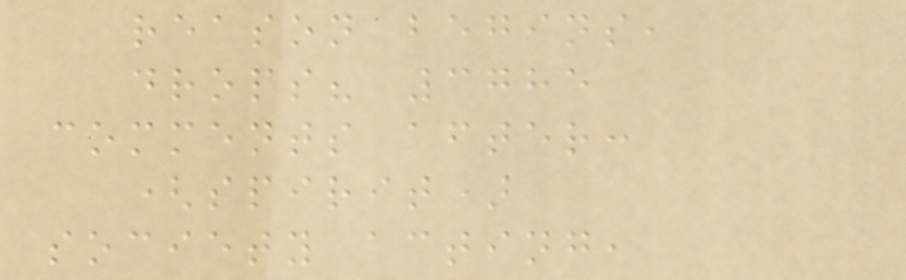reason begins,
drops? 3785
comments after:
(spirit)
society acting,
